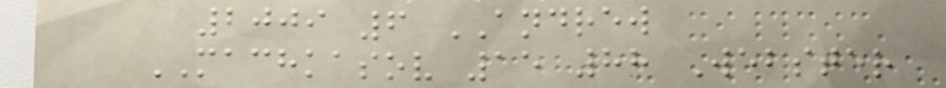2009 6 ANDREW
MACHKASOV 15 88 Webster
